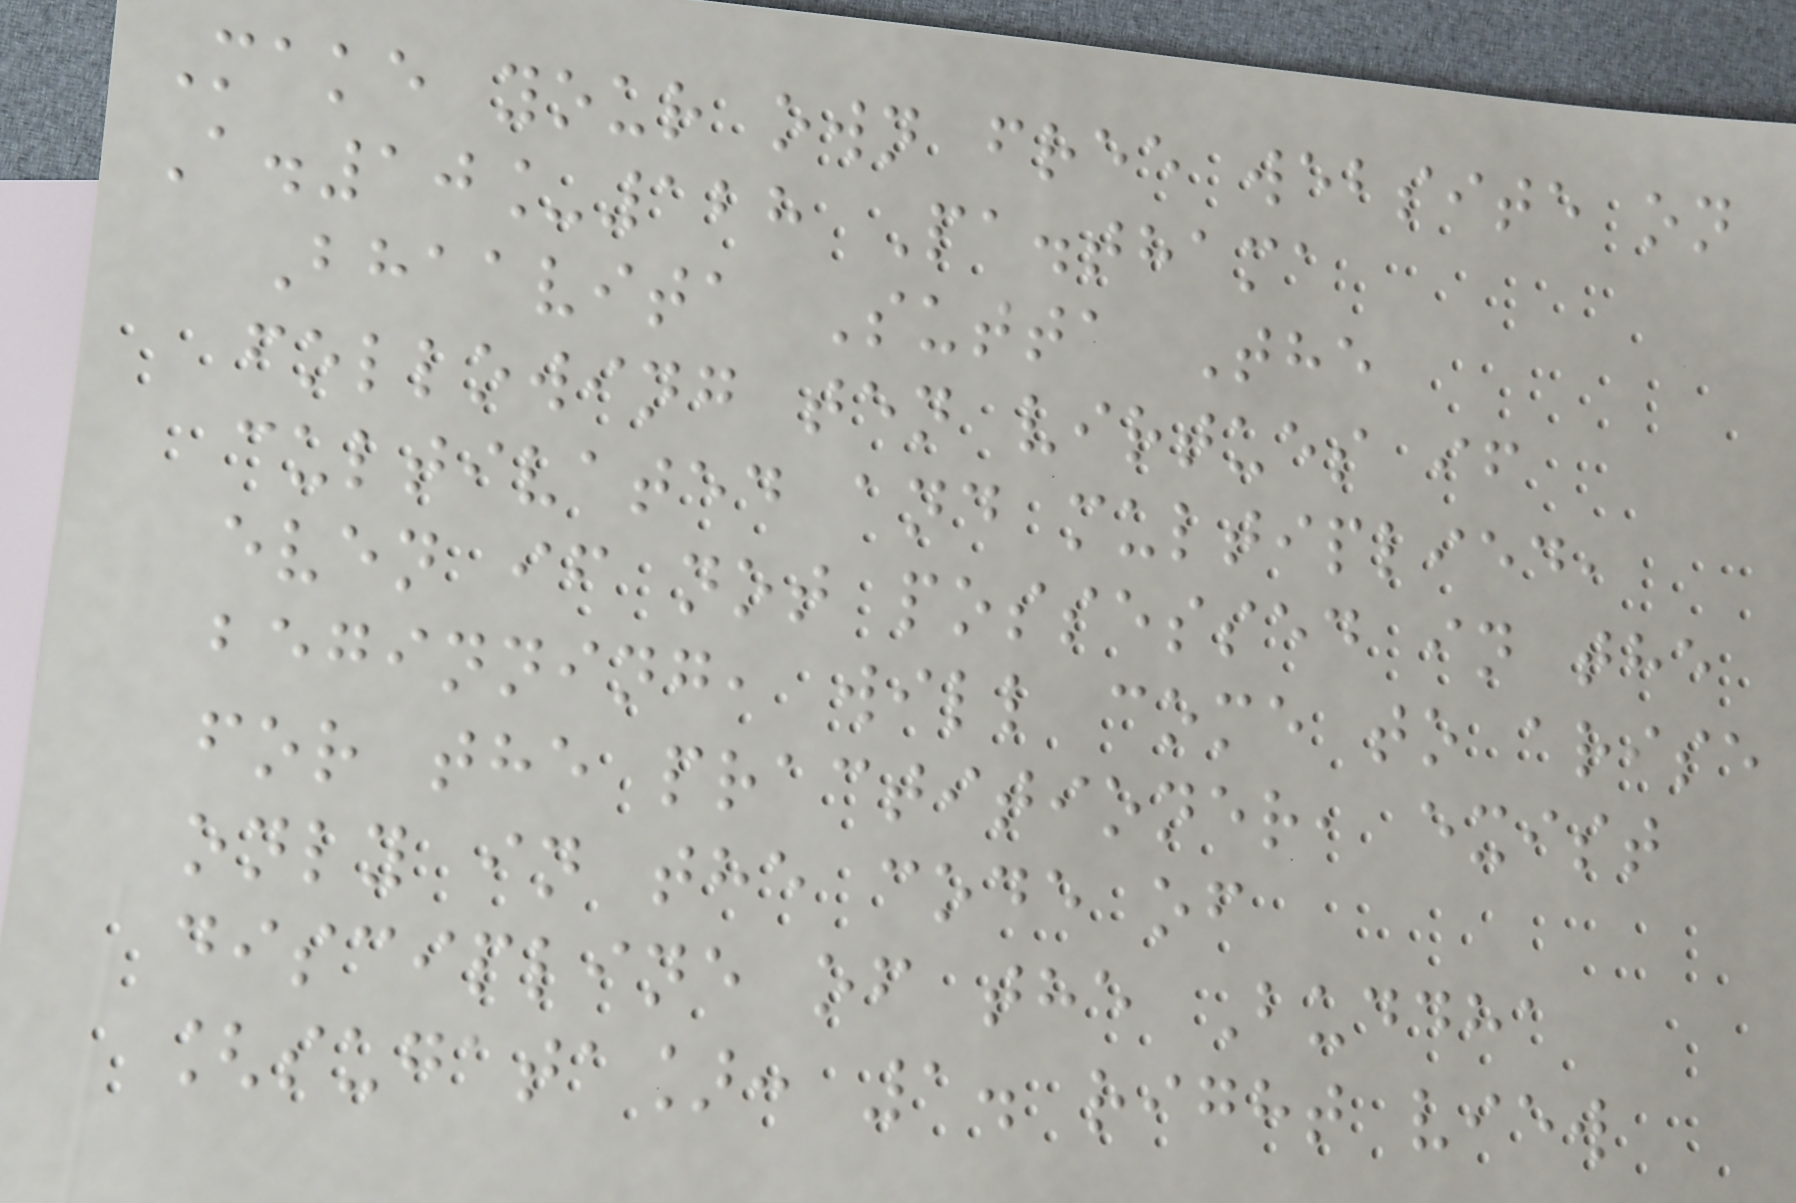Make your own free website on
A.10_128 Pa.thama
Bhaavita Sutta The
following ten virtues if
cultivated and multiplied,
even if not possessed in the
beginning, will come to arise
for the practitioner, exist
only in the code of
discipline of the Buddha
[sugata]: 1. right view
